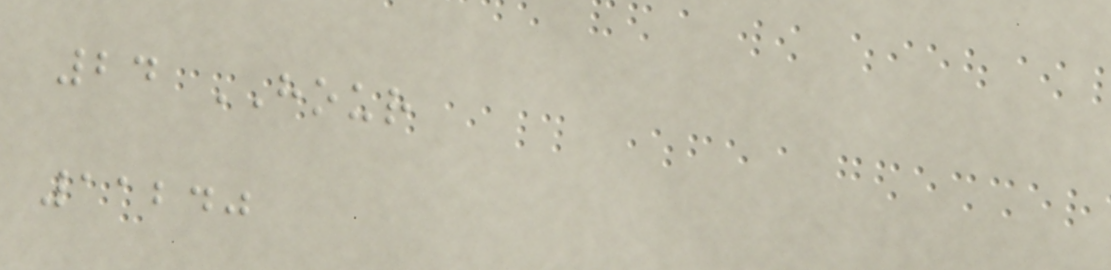24 HOUR
11240
